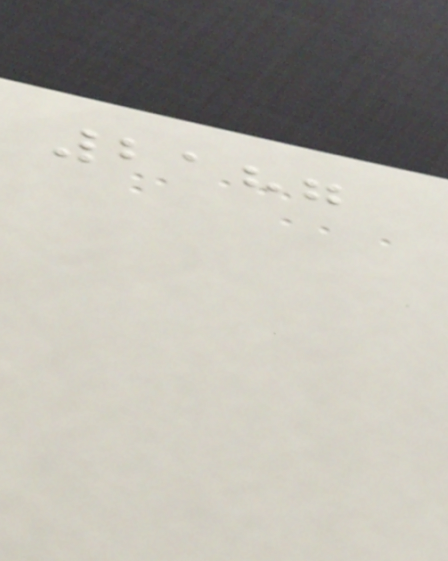2187
